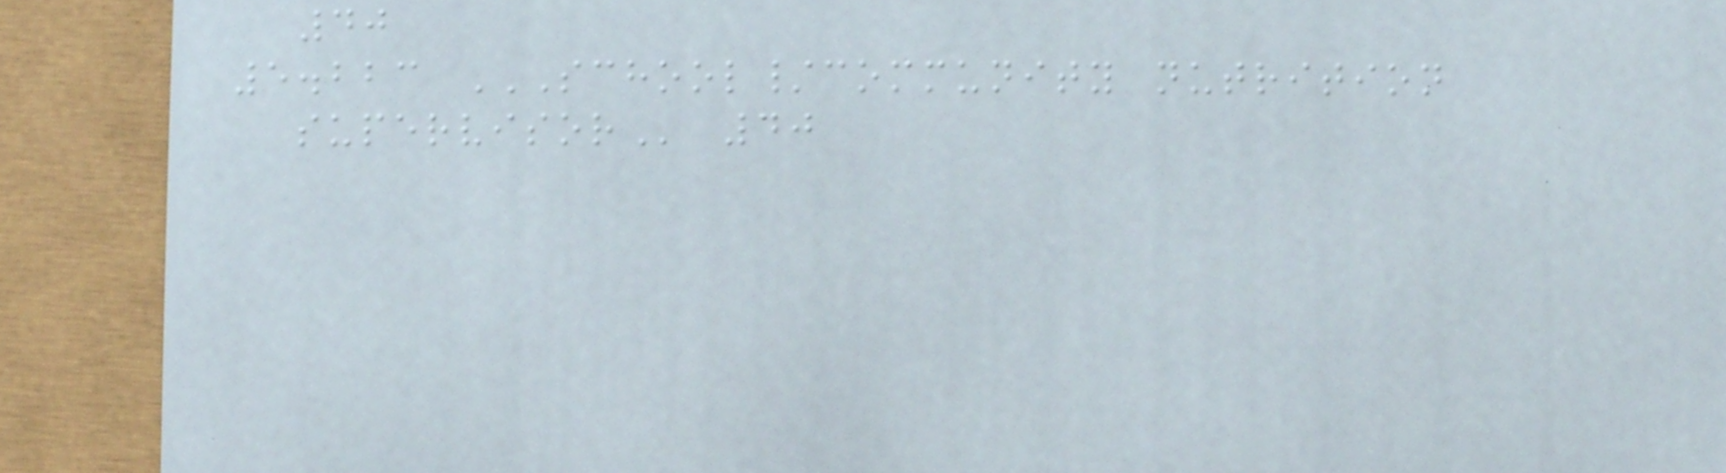40
5.223 SCHOOL/COMMUNITY NUTRITION
SUPERVISOR 40
